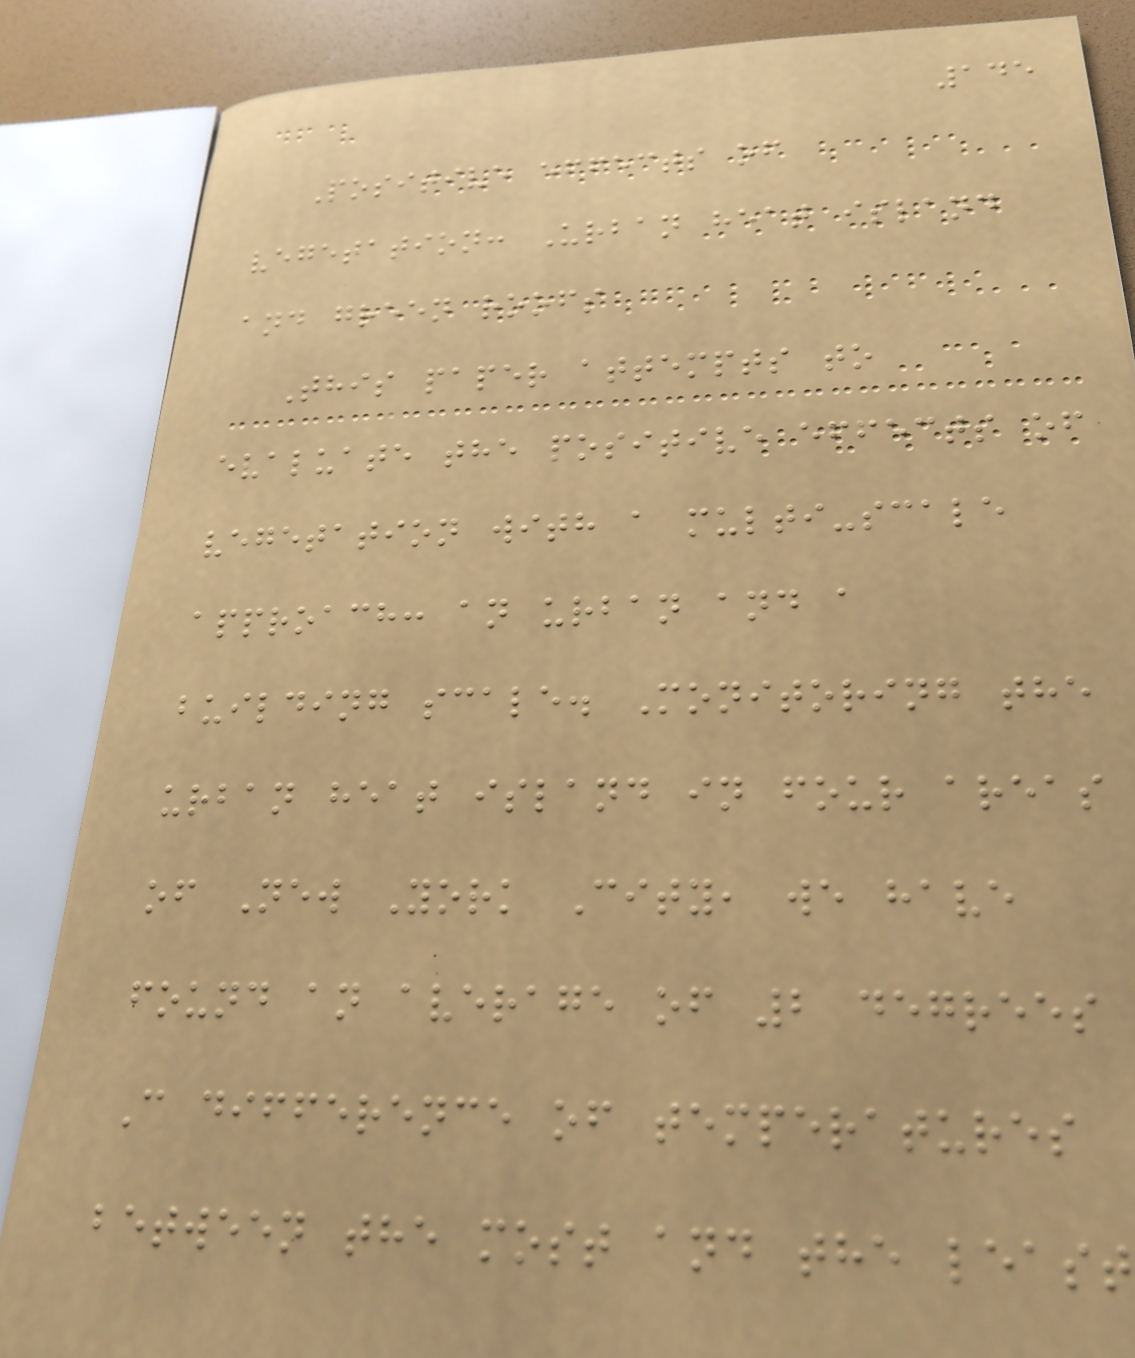145
Positive effects of
vegetation: Urban heat island
and green roofs
This paper attempts to
evaluate the positive effects of
vegetation with a multi-scale
approach: an urban and a
building scale. Monitoring the
urban heat island in four areas
of New York City, we have
found an average of 2 degrees
C difference of temperatures
between the most and the least
